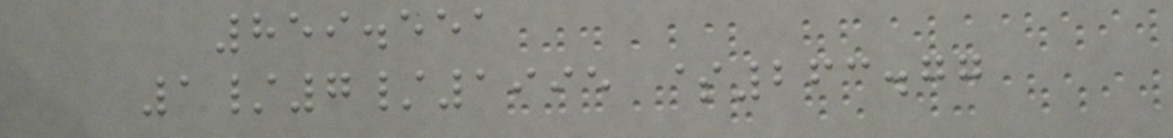859.551
1/7/1995 $263.77
